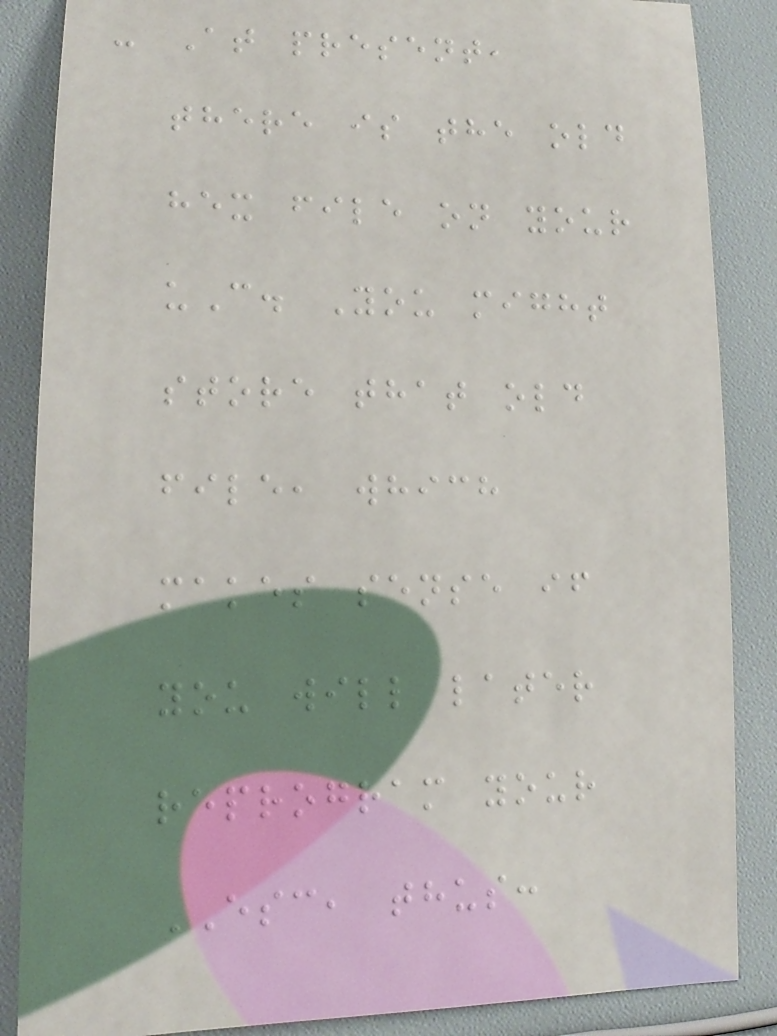- At present,
there is the old
hex file on your
uC. You might
store that old
file, which
makes sense if
you will later
reprogram your
ESC, thus:
